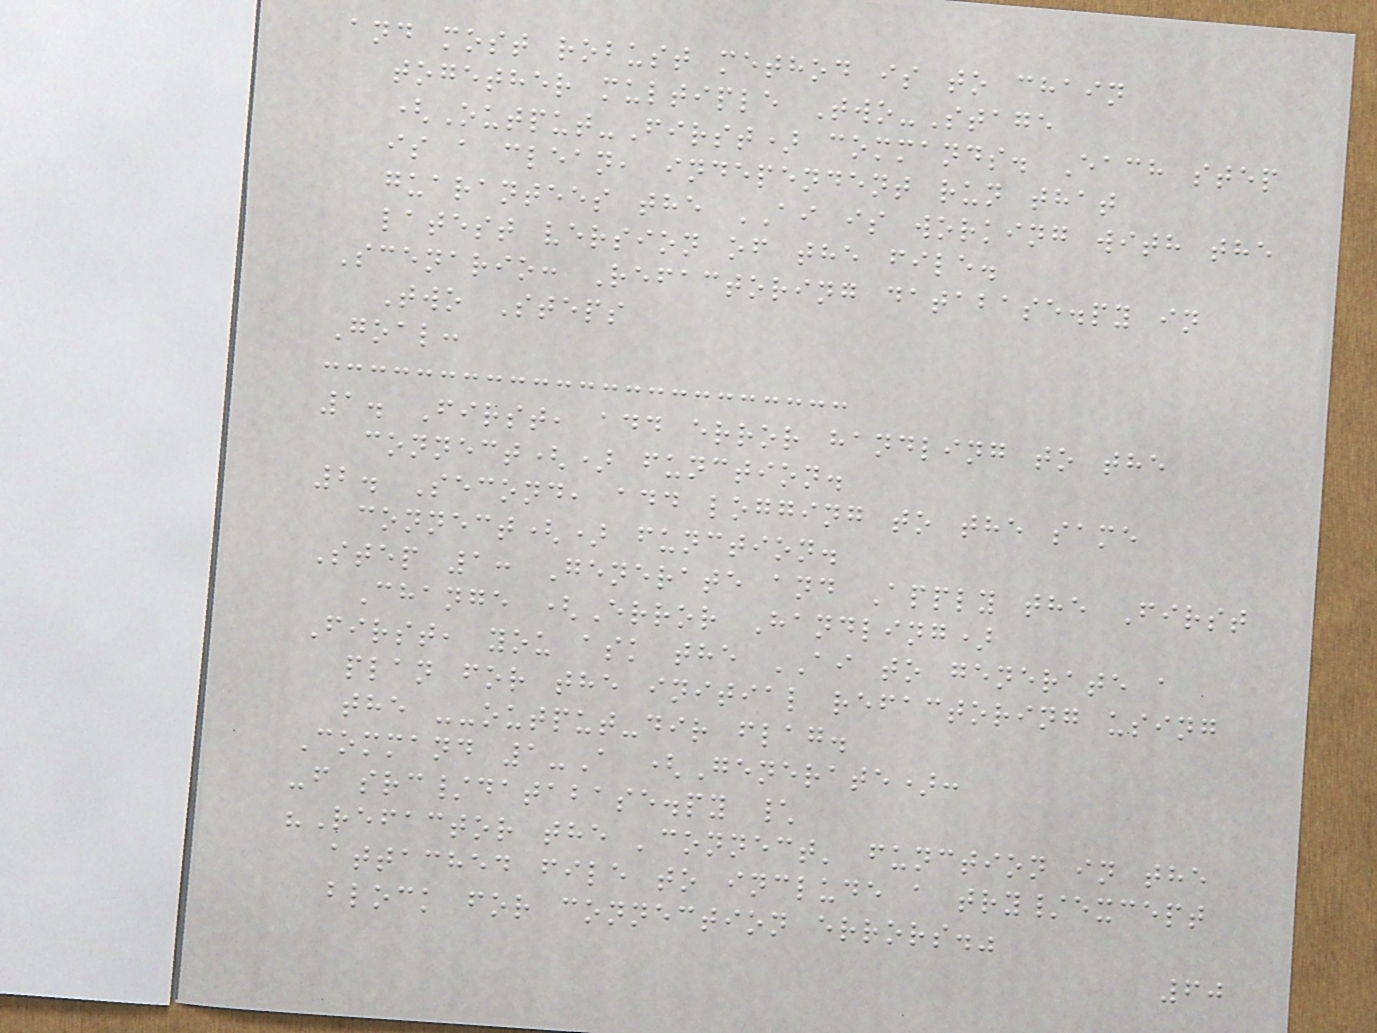and most robust method is to chain
together multiple Two-Stage
(Output-First) commands. Each step
is a clean, independent run that
guarantees the AI is working with the
latest version of the file.
Scenario: Refactoring database.py in
Two Steps
Goal:
1. First, add error handling to the
connect() function.
2. Second, add logging to the same
connect() function.
Step 1: Generate and Apply the First
Change (Error Handling)
First, you ask the AI to generate a
plan for the initial refactoring using
the --output-dir flag.
Command 1-A (Generate):
-f src/database.py \
"Refactor the 'connect' function in the
attached file to include a try/except
block for connection errors."
60
